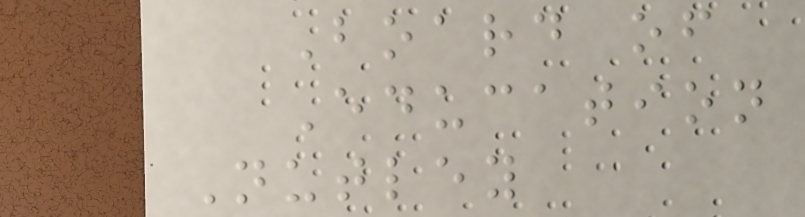Board of
Education
Nutley
